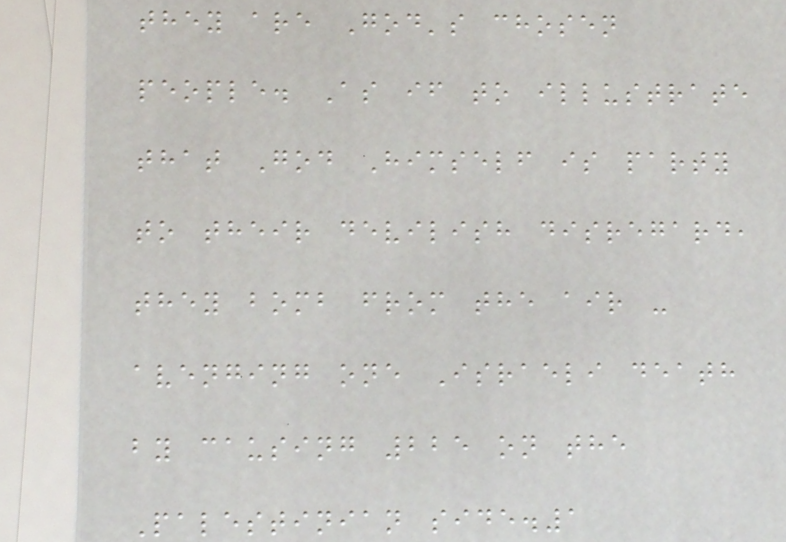they are God's chosen
people. As if to illustrate
that God Himself is party
to their devilish disregard,
they bomb from the air -
avenging one Israeli death
by causing 225 on the
Palestinian side.1
